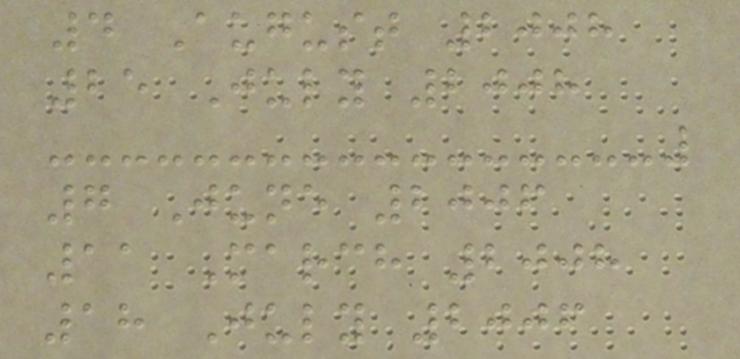4 August 2008
25 July 2008
7 June 2006
11 March 2008
18 July 2006
